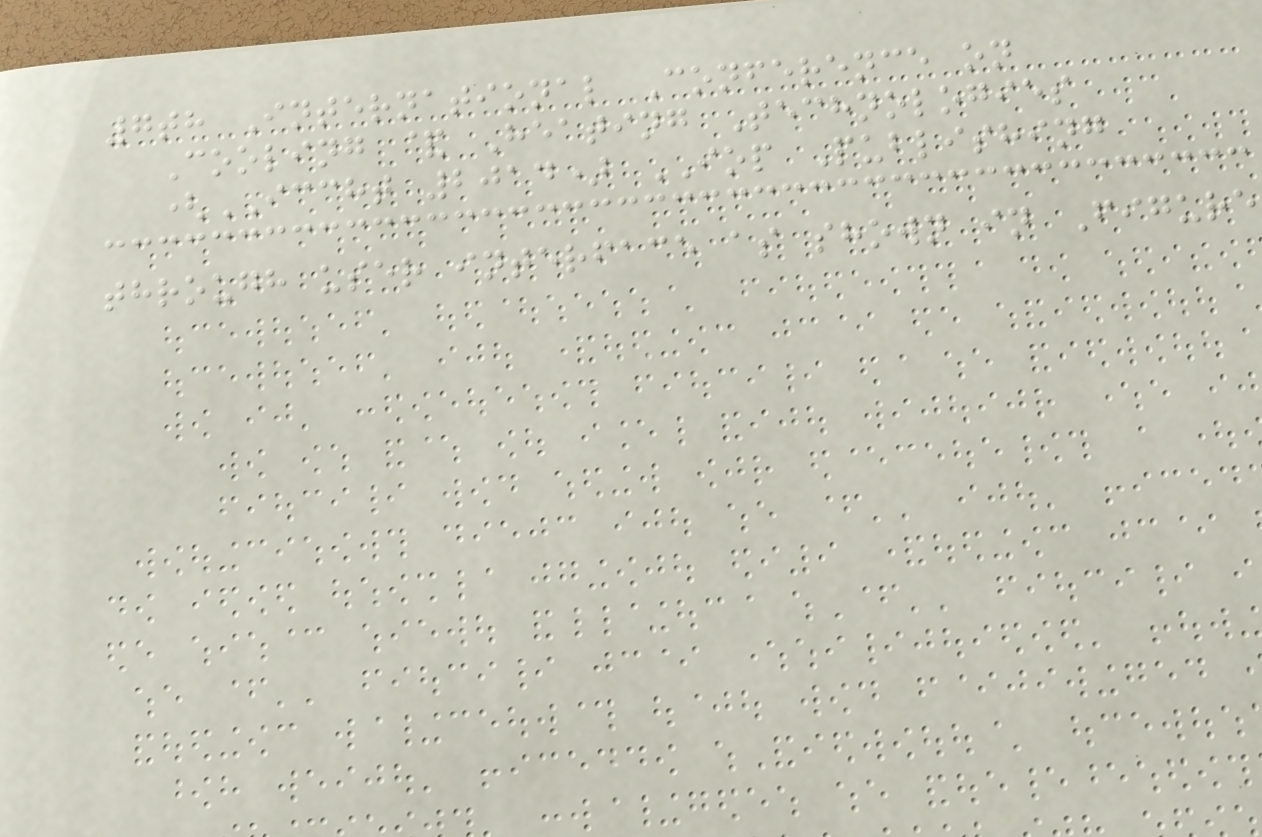7th International Conference on
Cooling & Heating Technologies
(ICCHT 2014) IOP Publishing
through user interface as shown in Figure
